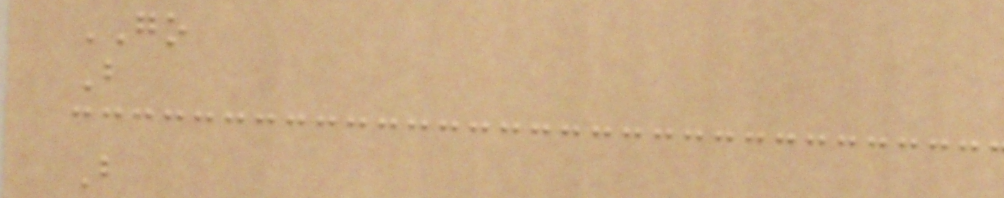GO
B
B
